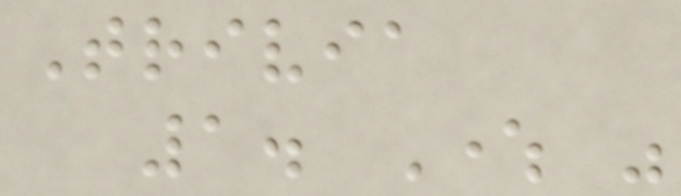Trivia
1. Where was
